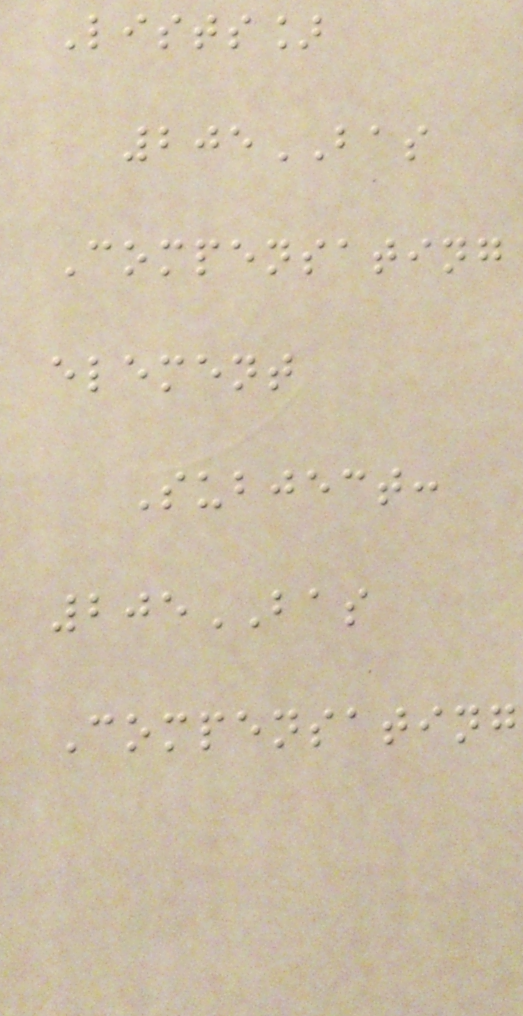Lists]
205BAS
Compensating
element
Subject:
205BAS
Compensating
